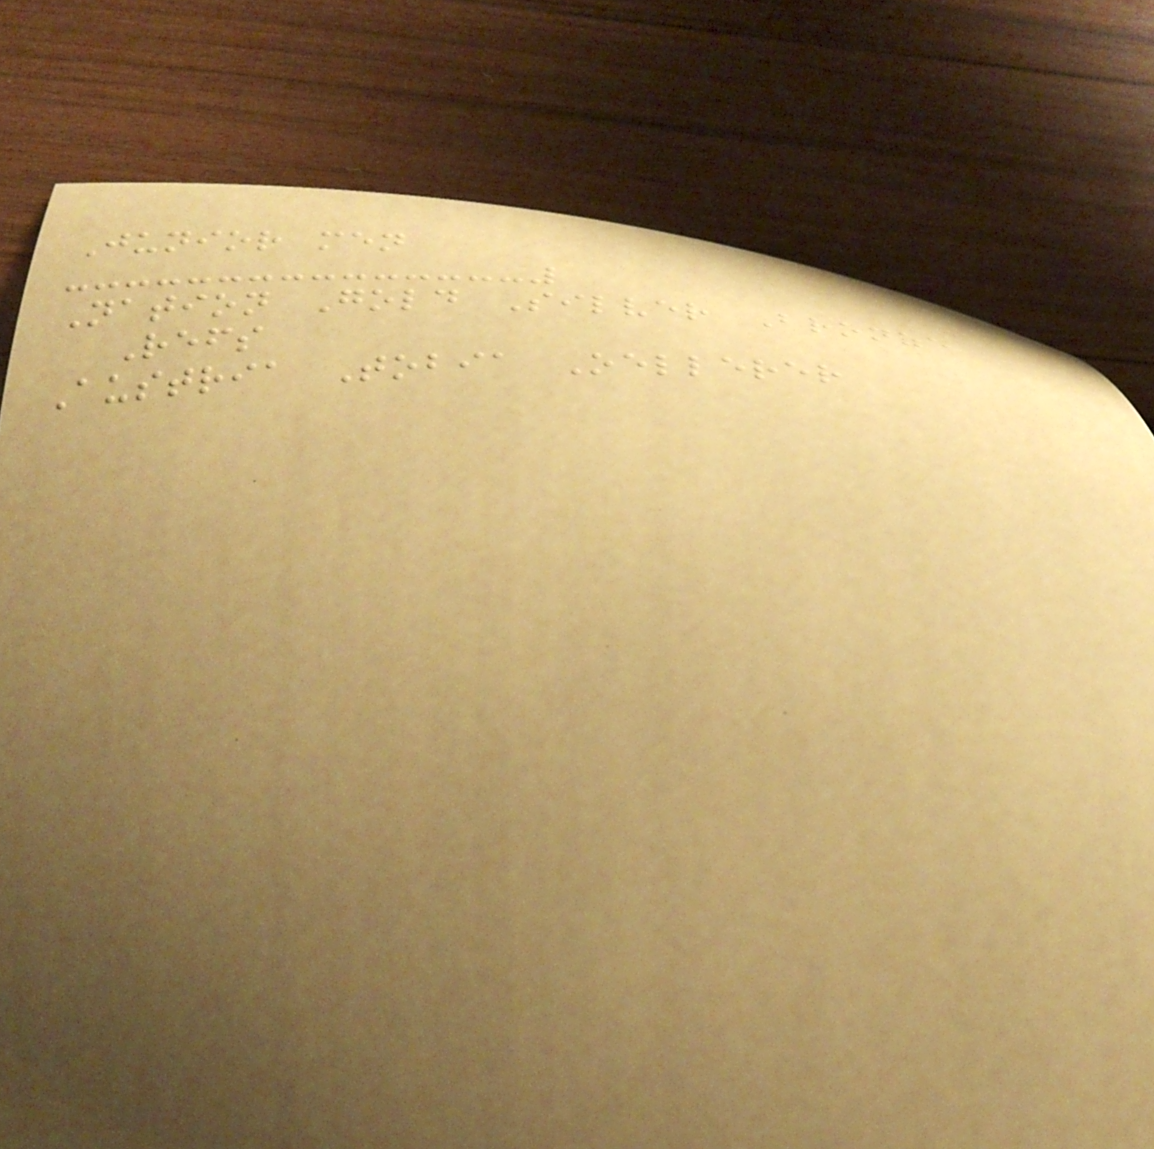Junior men
Nation Gold Silver Bronze
Refs
Austria Tobia Oellerer
